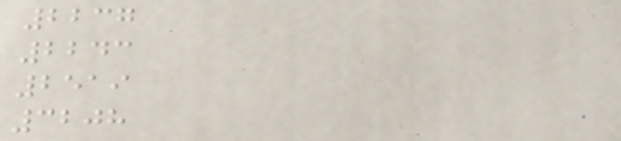2237
2243
2519
3208
